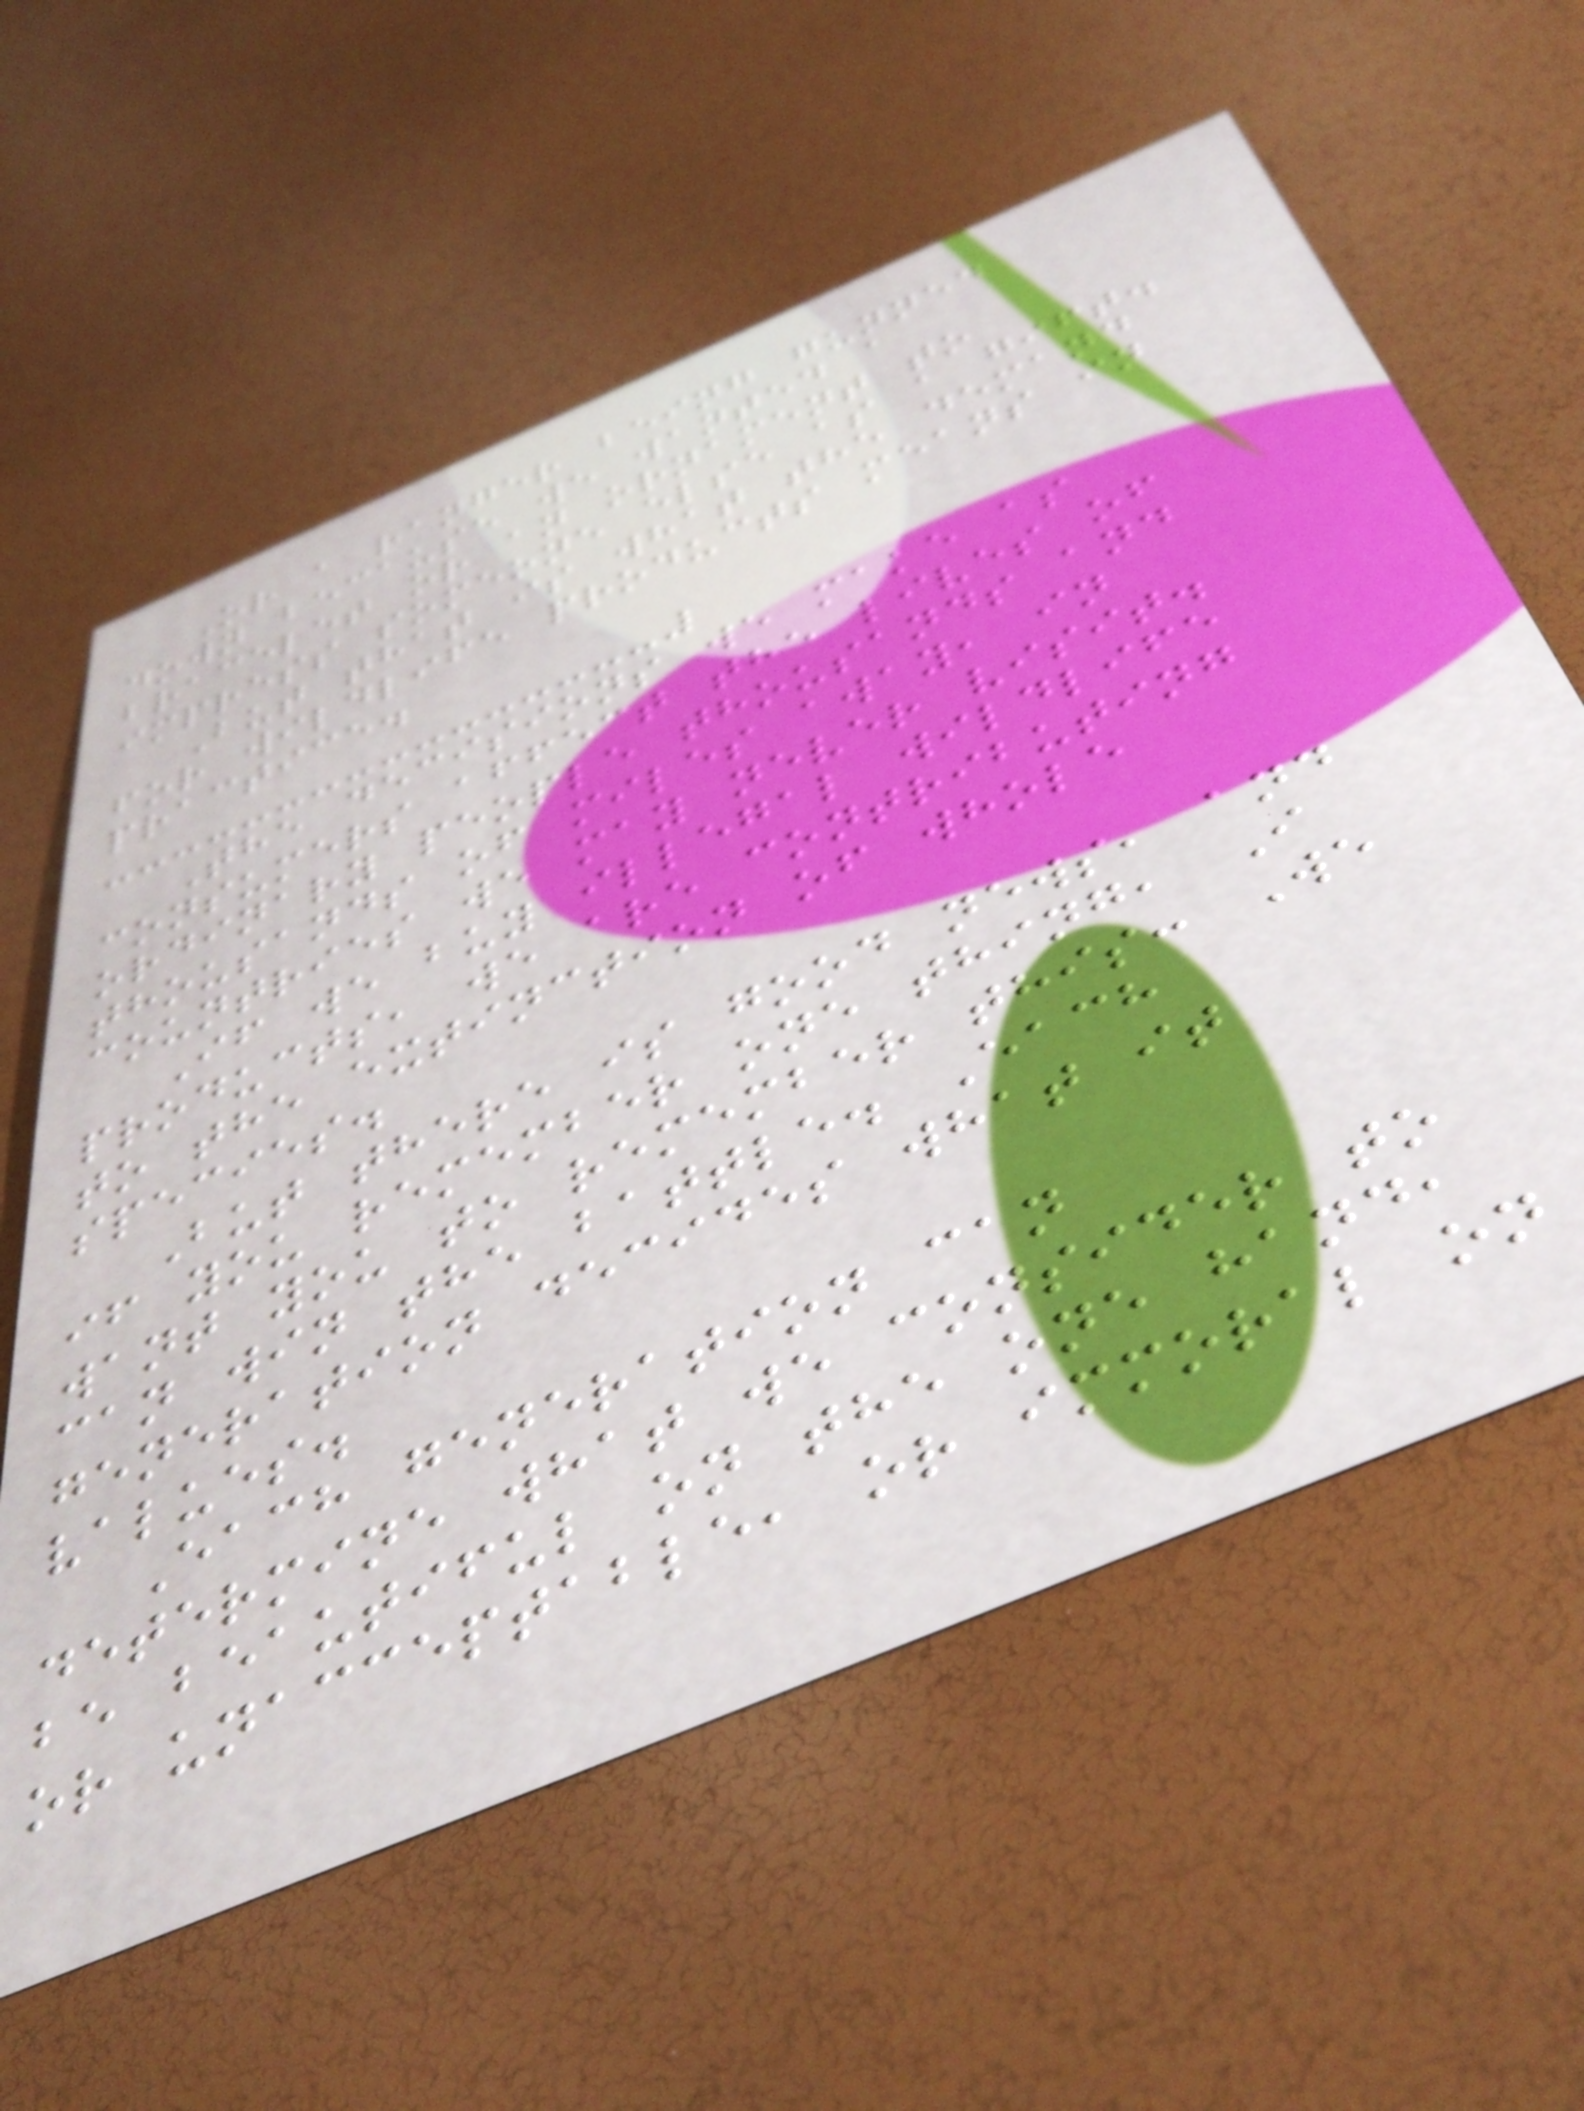Or a ranger being gunned
down because we wanted a
bracelet or an ornament to
impress someone else as a gift.
But that is what the demand
for wildlife products means in
practice.
The decisions we make as
consumers affect the lives of
ordinary people thousands and
thousands of miles away, in
countries we may never visit.
If we buy illegal wildlife
products, we are contributing
to the extinction of whole
species.
But there is good news, and
if you remember one thing, I
want you to remember this: We
can win the battle. Each
generation decides what it
values.
Each generation can
determine what we consider to
be beautiful on the one hand,
or unacceptable, or immoral on
